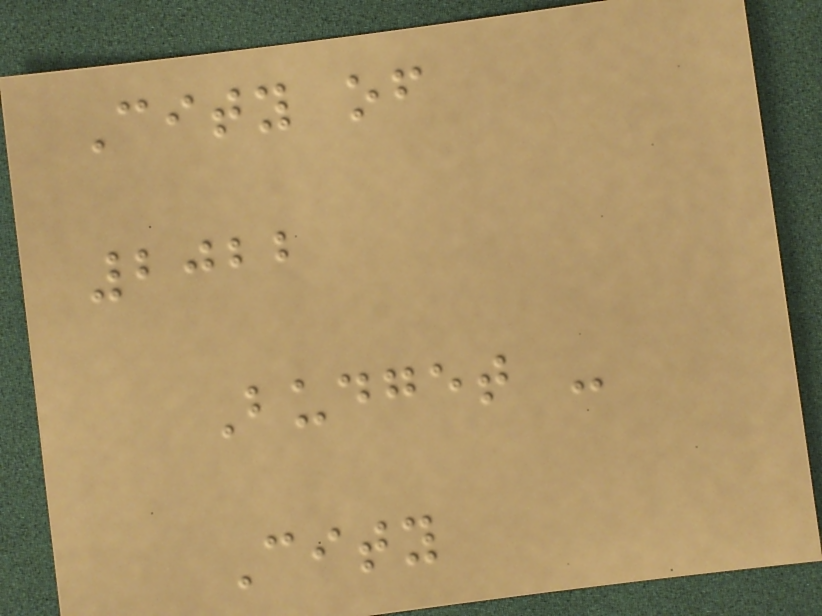City of
2022
Budget -
City
